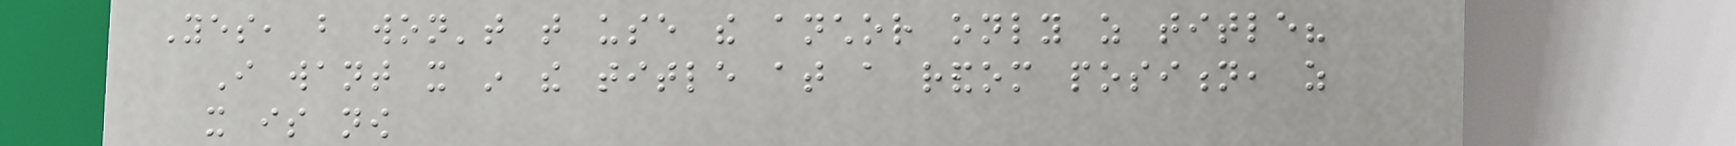Yes, but won't that use the anchor only as title?
I want it in the title at a random position, as
it is now
